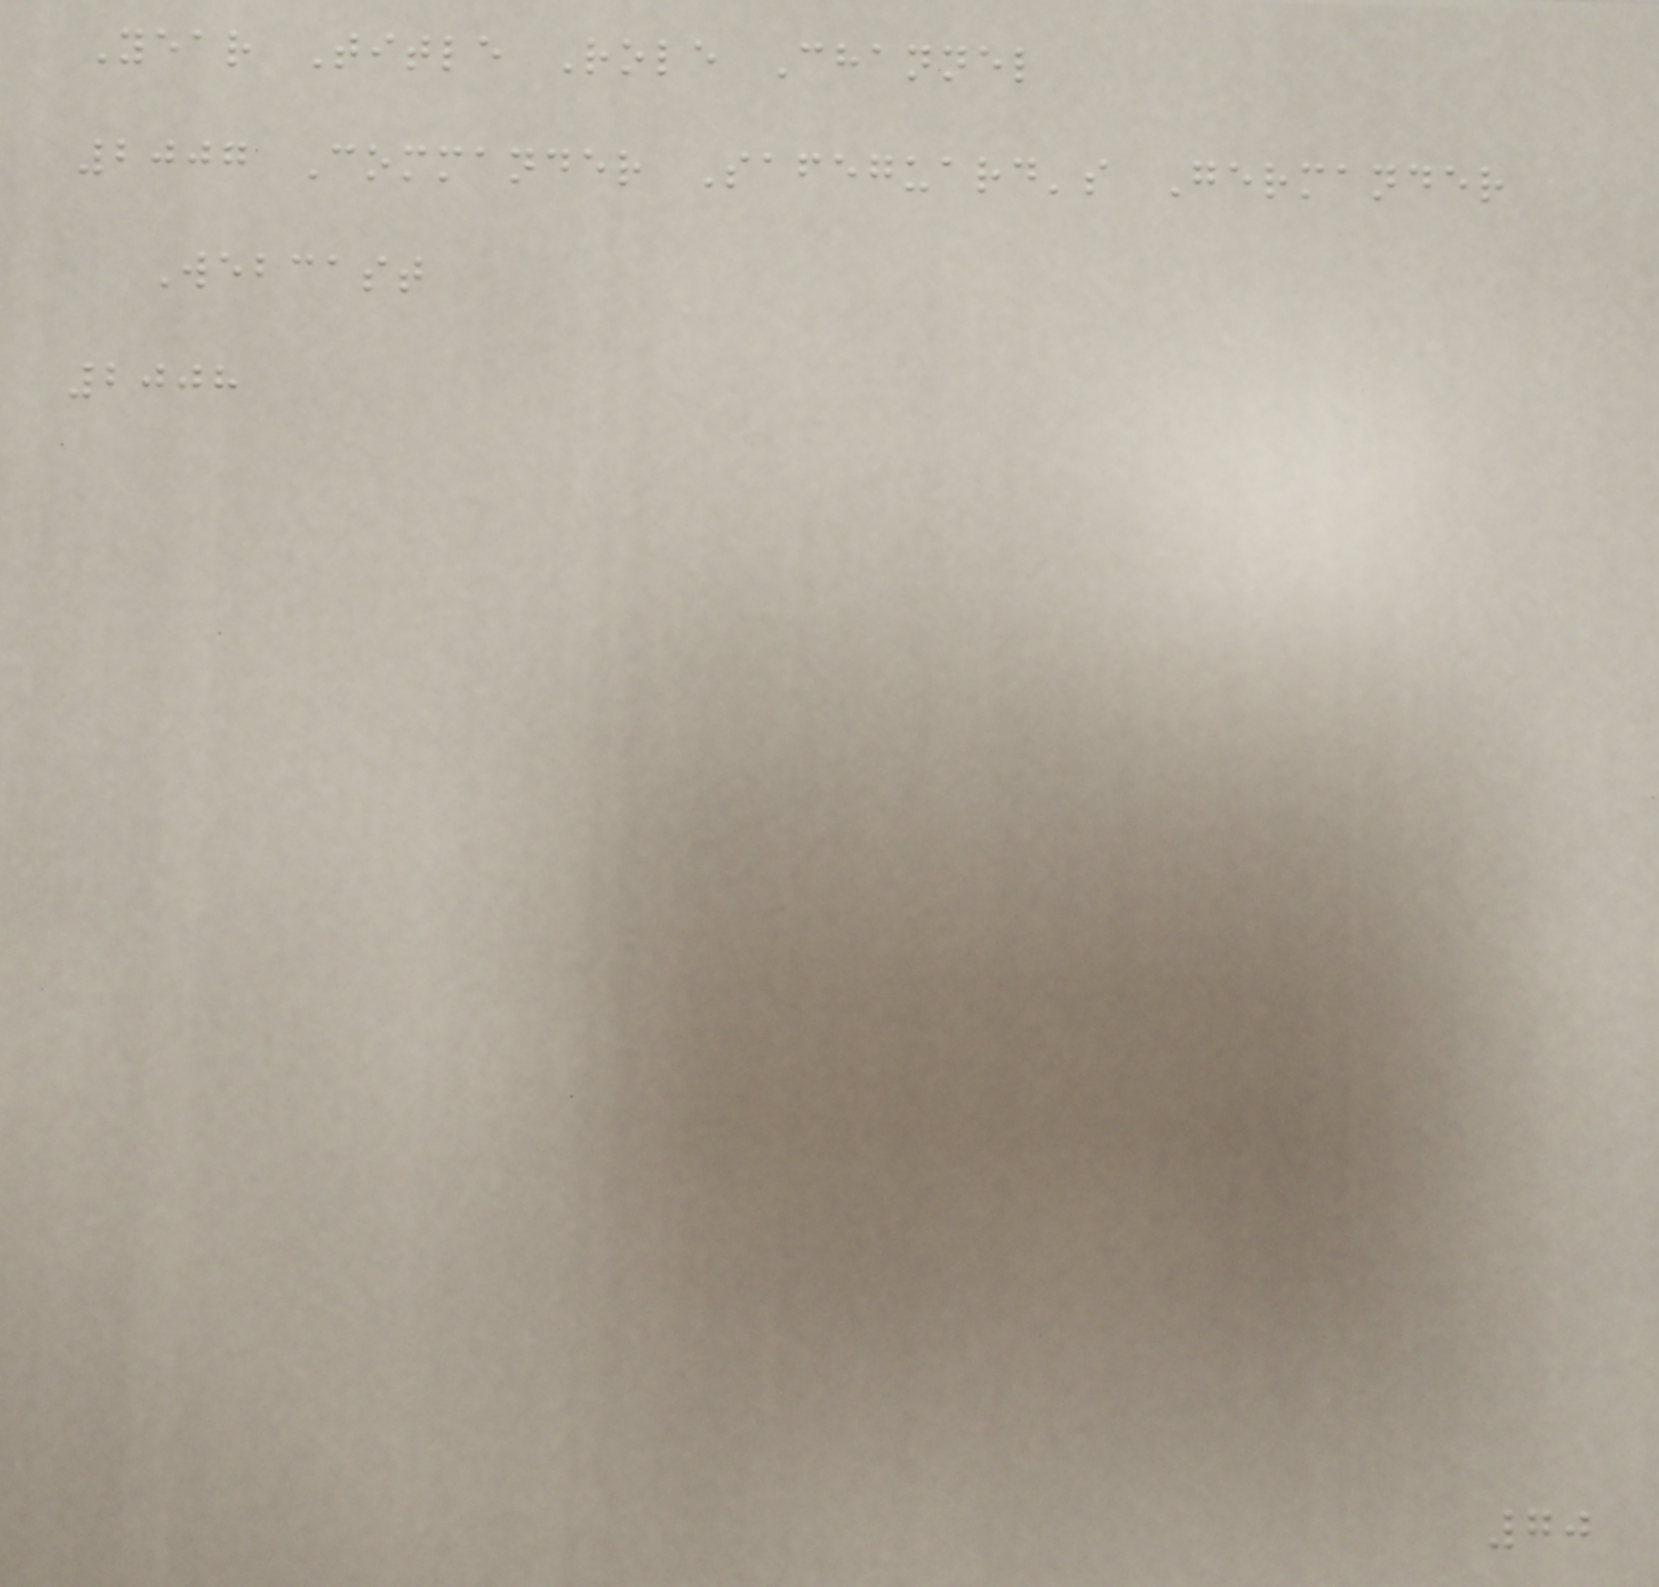Year Title Role Channel
2007 Commander Safeguard's Germander
Webcast
2008
70
